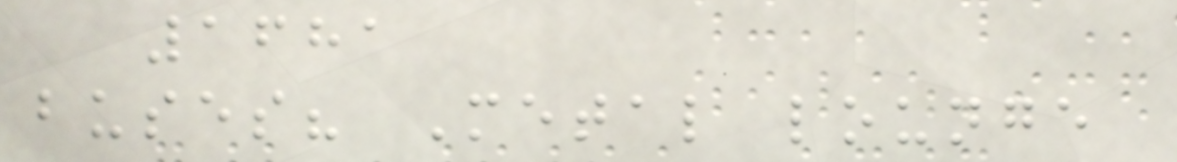1681
buses? Metal lounge
